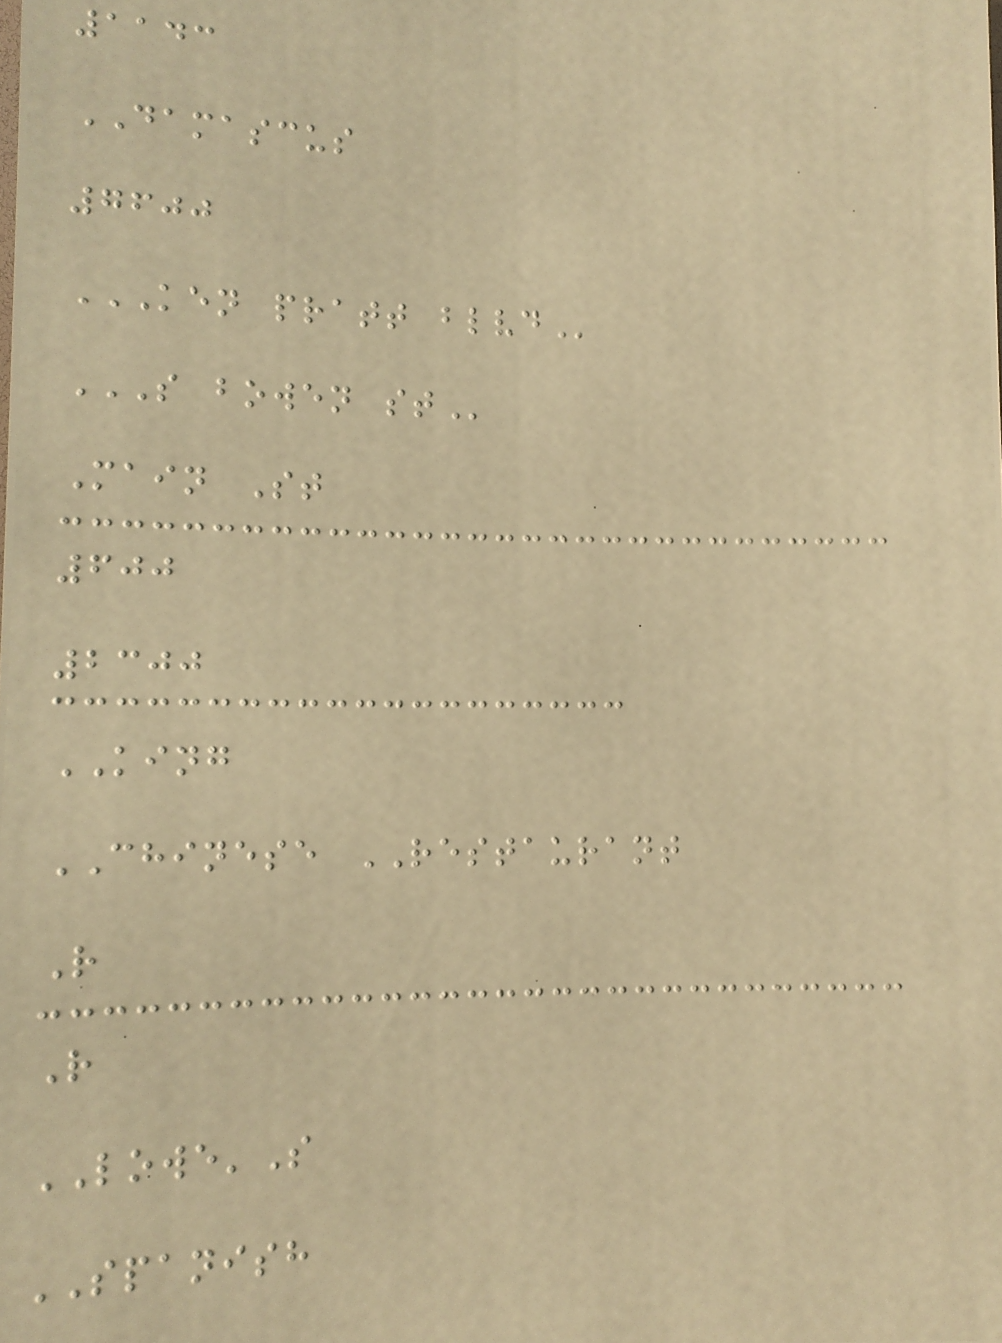1143
DAMASCUS
7600
KEN PRATT BLVD
S BOWEN ST
Main St
600
2300
KING
CHINESE RESTAURANT
R
R
LOWE'S
SPANISH
